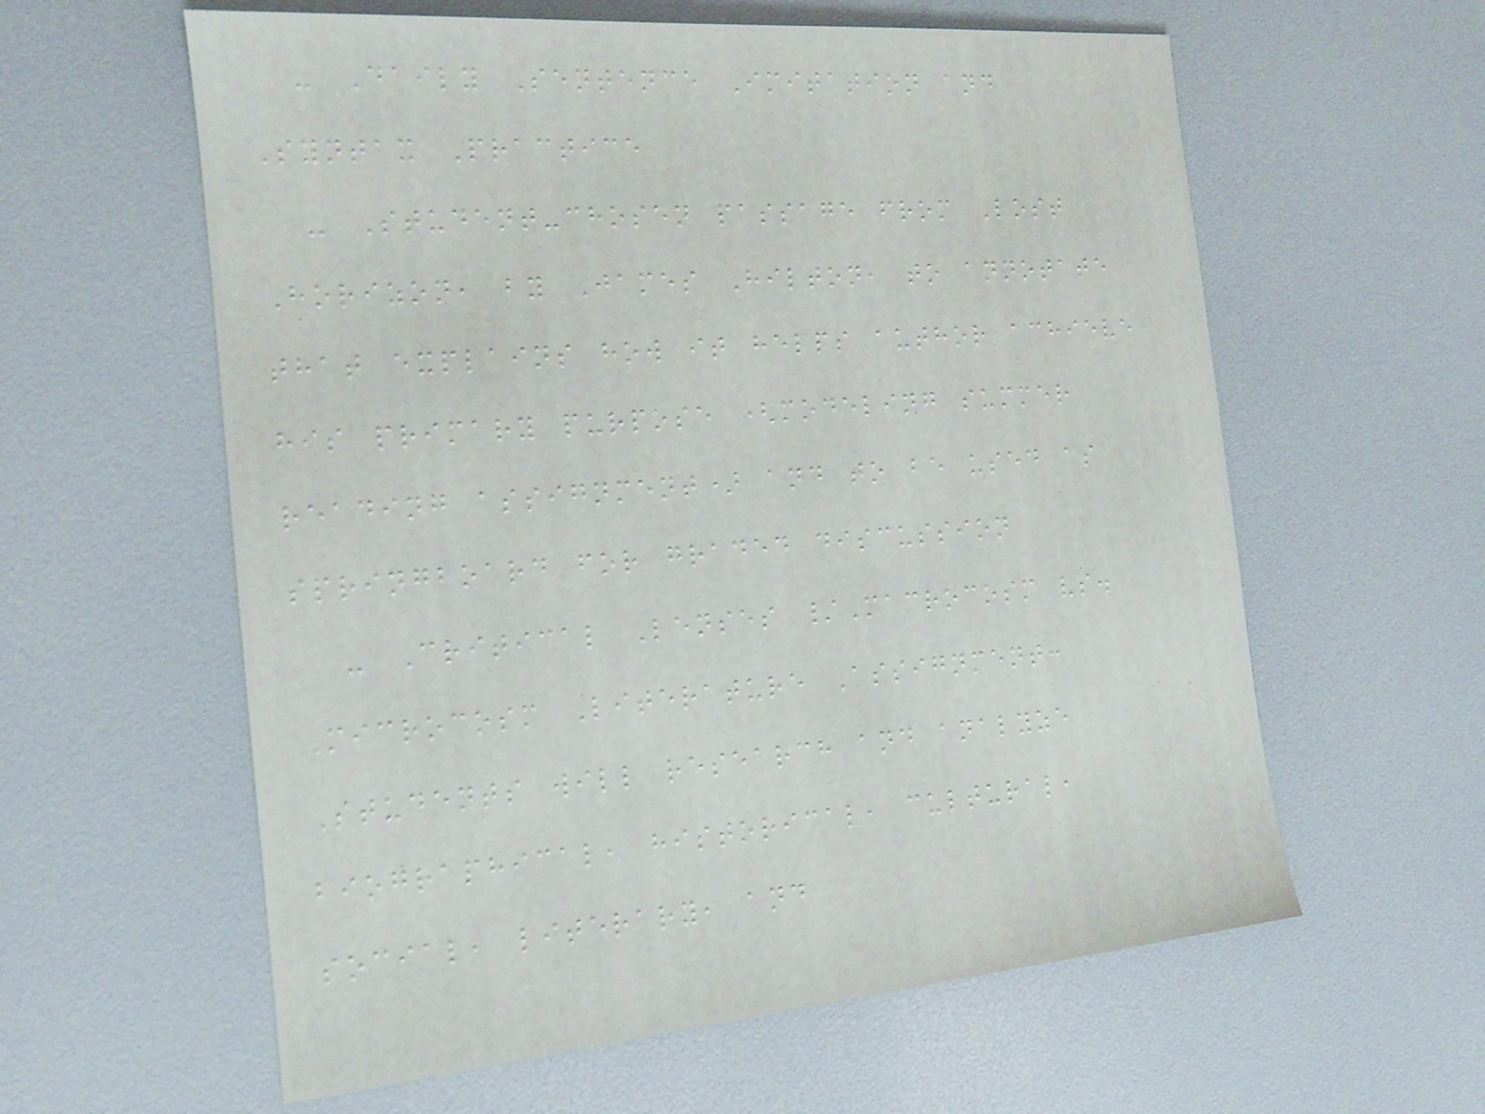- Daily Sentence Imitation and
Syntax Practice
- Student-chosen passage from Lost
Horizon, by James Hilton, to annotate
that explains how it helps author achieve
his primary purpose (modeling summer
reading assignment) and to be used as
springboard for graded discussion
- Critical Lenses /Macrocosm vs.
Microcosm Literature Assignment:
Students will research and analyze
biographical, historical, cultural,
social, literary, and
